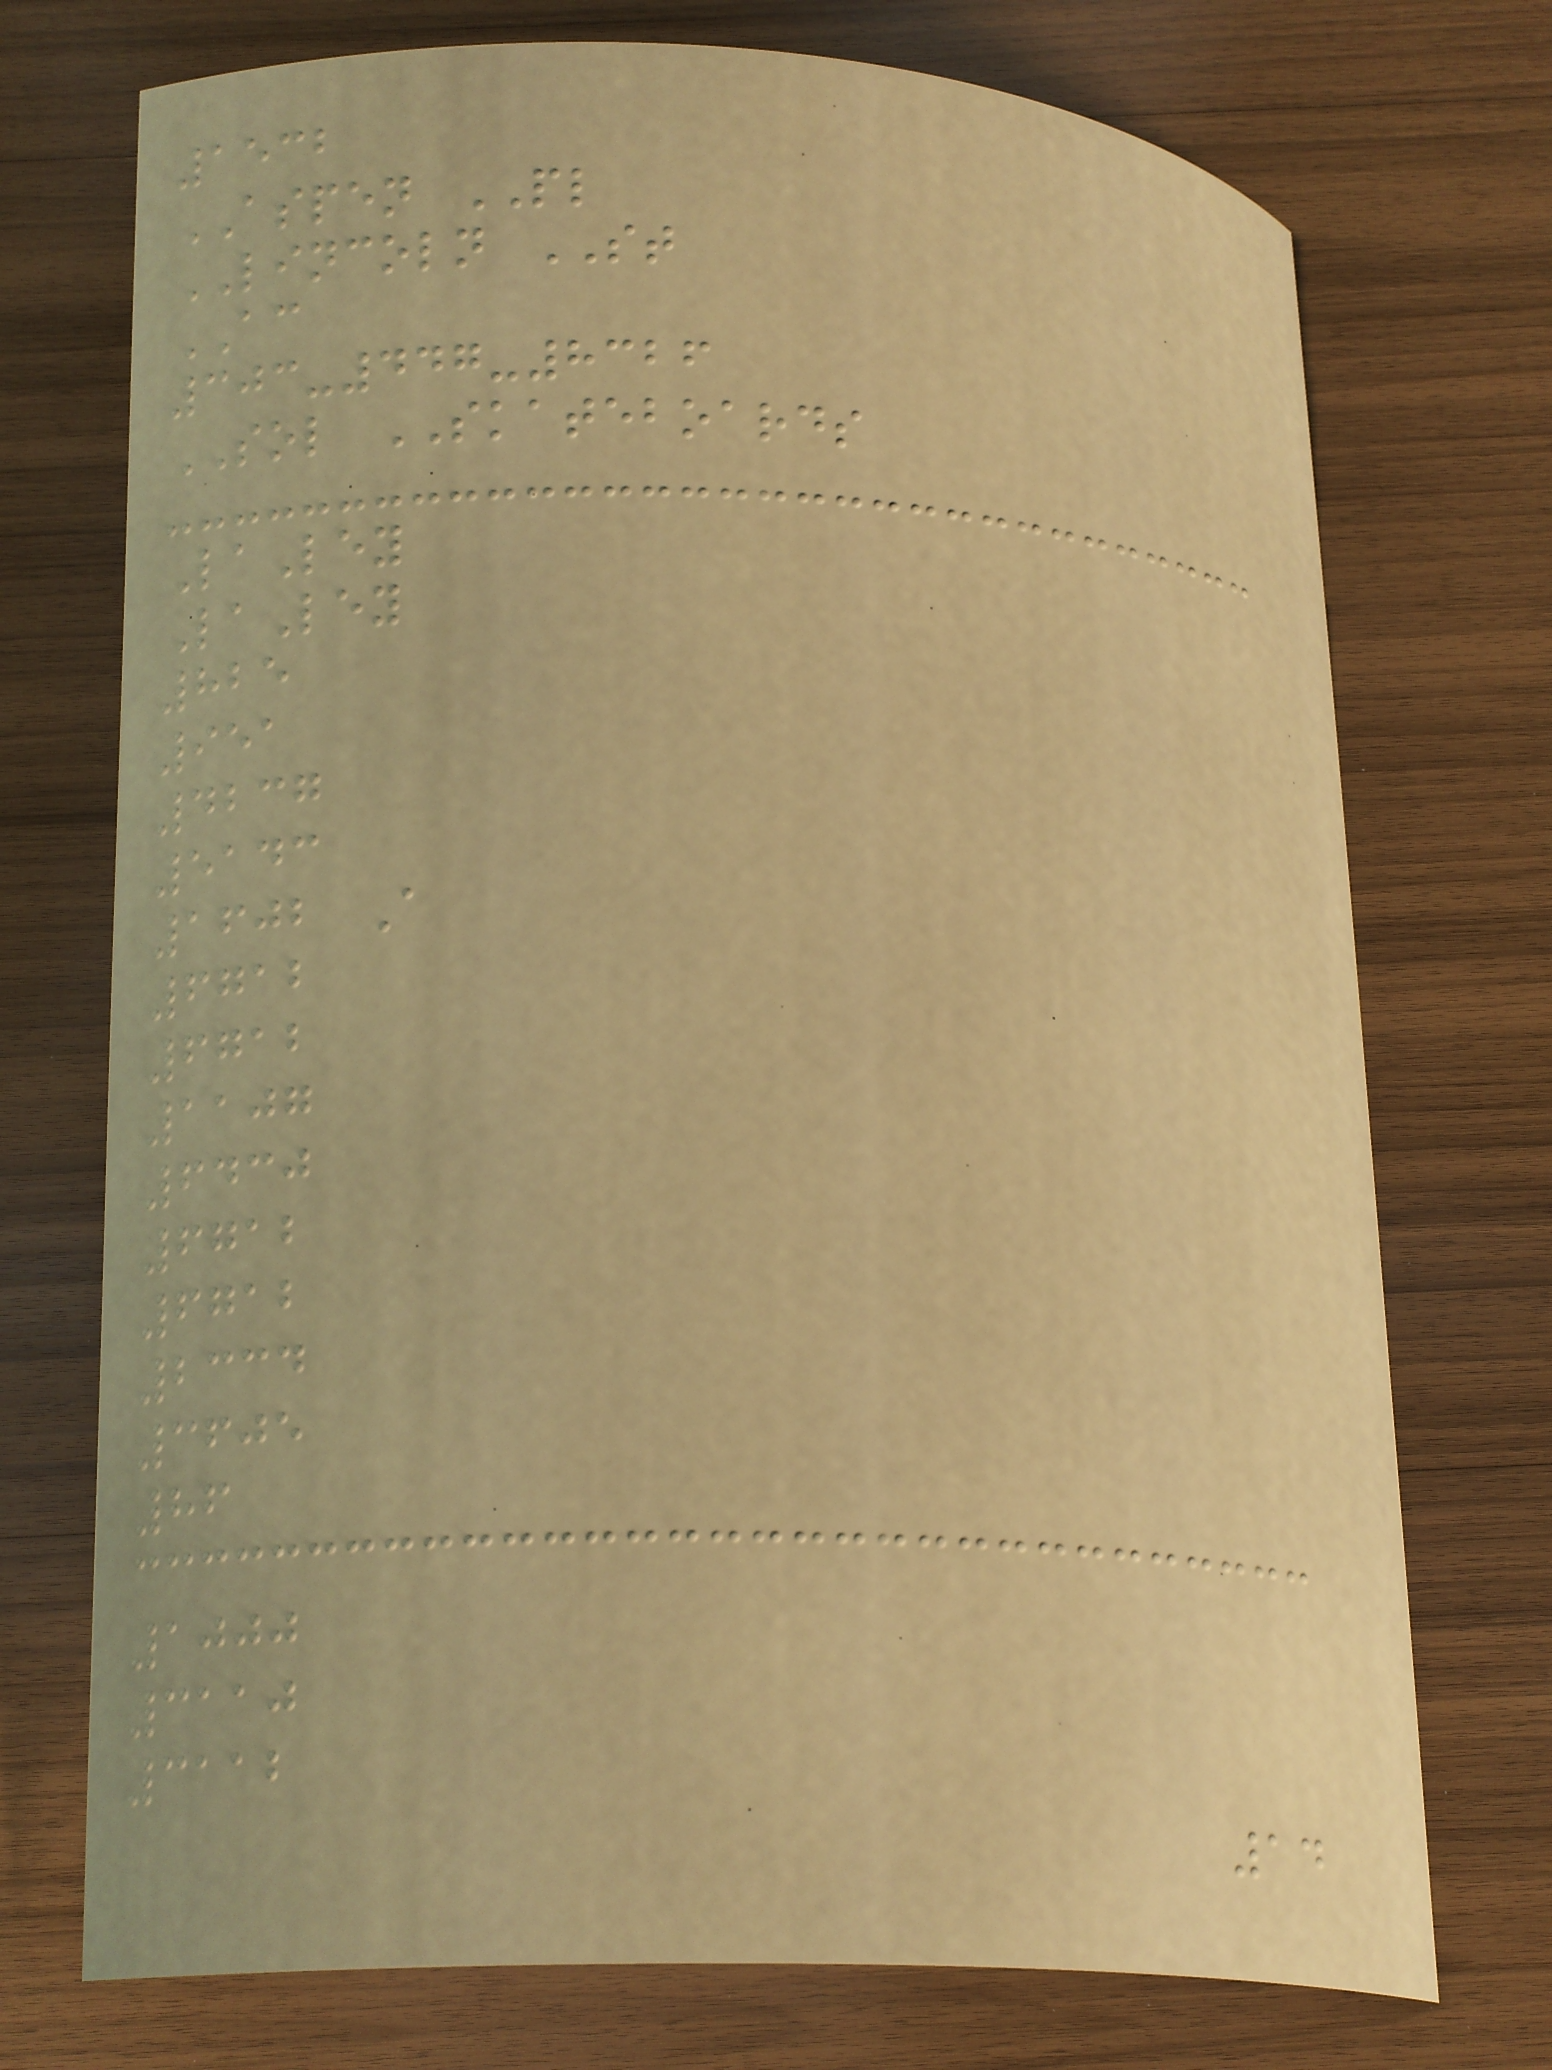1532
ASPEN PL
LINCOLN ST
AC
303-447-8326
SOL SKATEBOARDS
LaLey
LaLey
825
951
4237
5143
1602 A
6712
6712
1107
6430
6712
6712
2334
3605
86
1000
3110
3112
14
